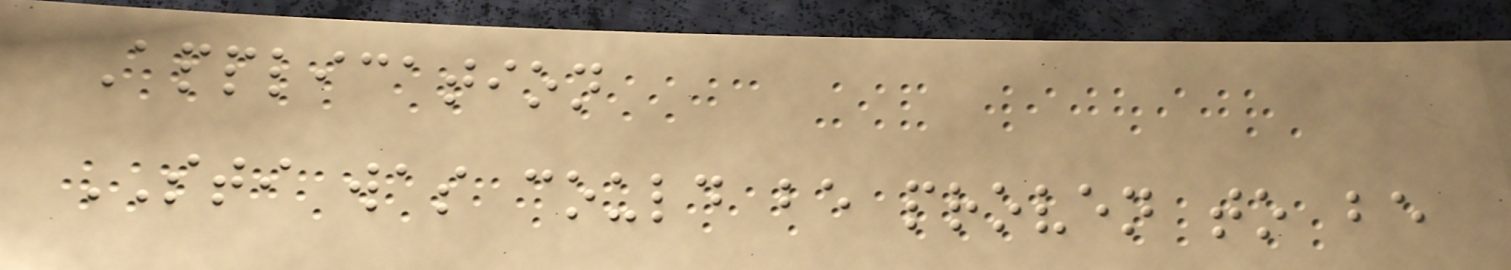Application
STI was could be proven to be
